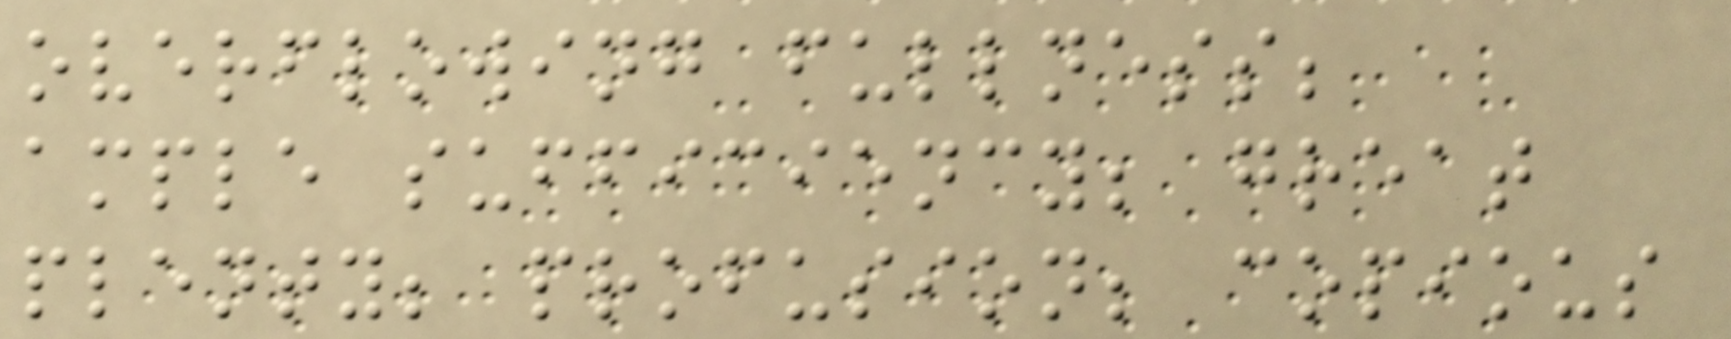overflowing fullness;
ample sufficiency; great
plenty; profusion; copious
